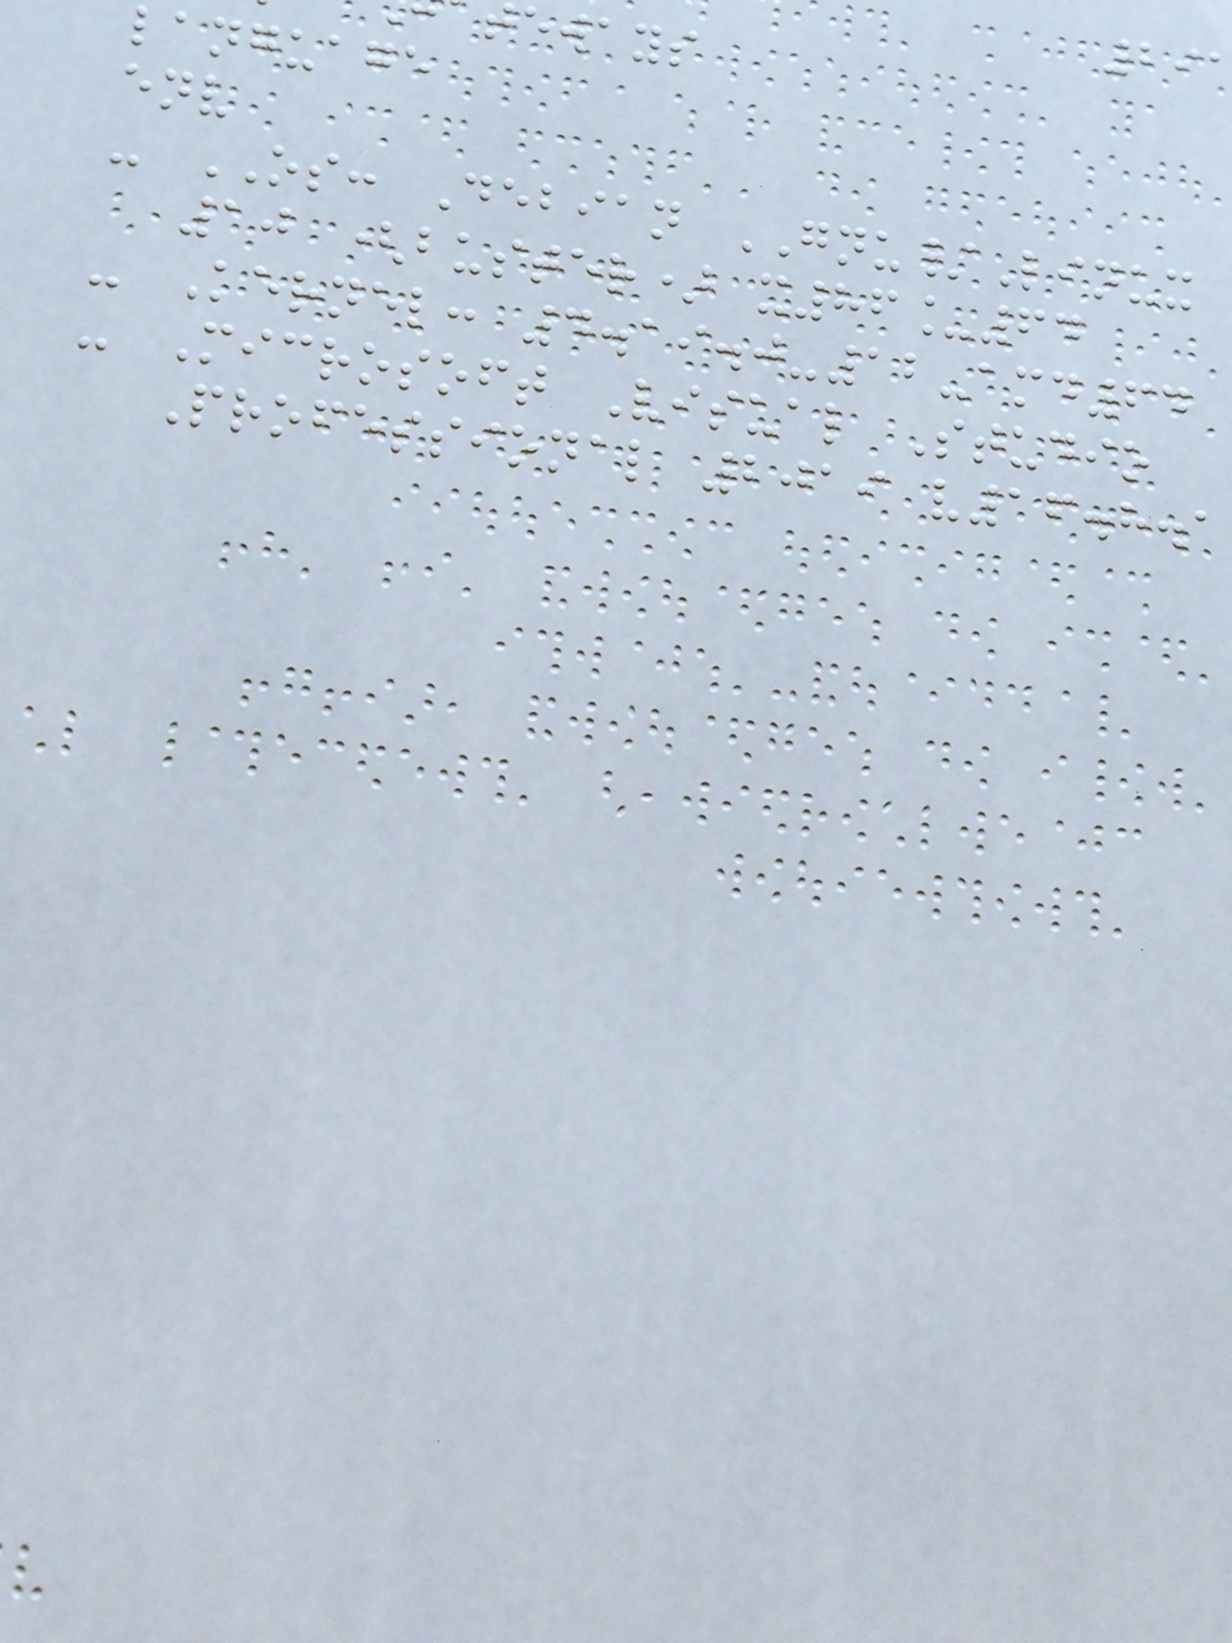eways
language
env
- OS: Debian GNU/Linux
10 (buster) x86_64
- Kernel: 4.19.0-12-amd64
- Microsoft Visual Studio
Professional 2019 v16.8.1
